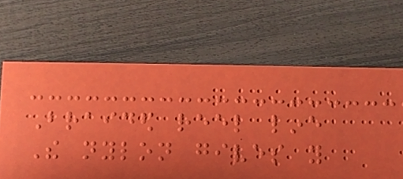Braided reel line
The nylon gives you
